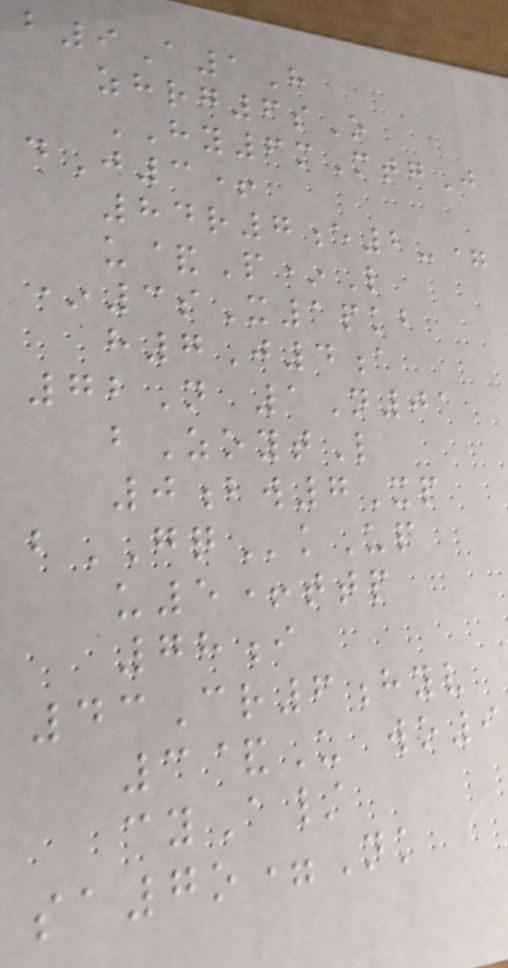b9A1H
zhrg6sO
HY6mMtgJ
dJ3+
84r7e2-=
u&P*L
*3sX1pkb
h7J4a
72N 1N01
bZoytL
0bw7Xp
bGQkUp
u5+ttp
78i
43Cr6hyv
3&U wo9
cyA/
sa7o=Nk
